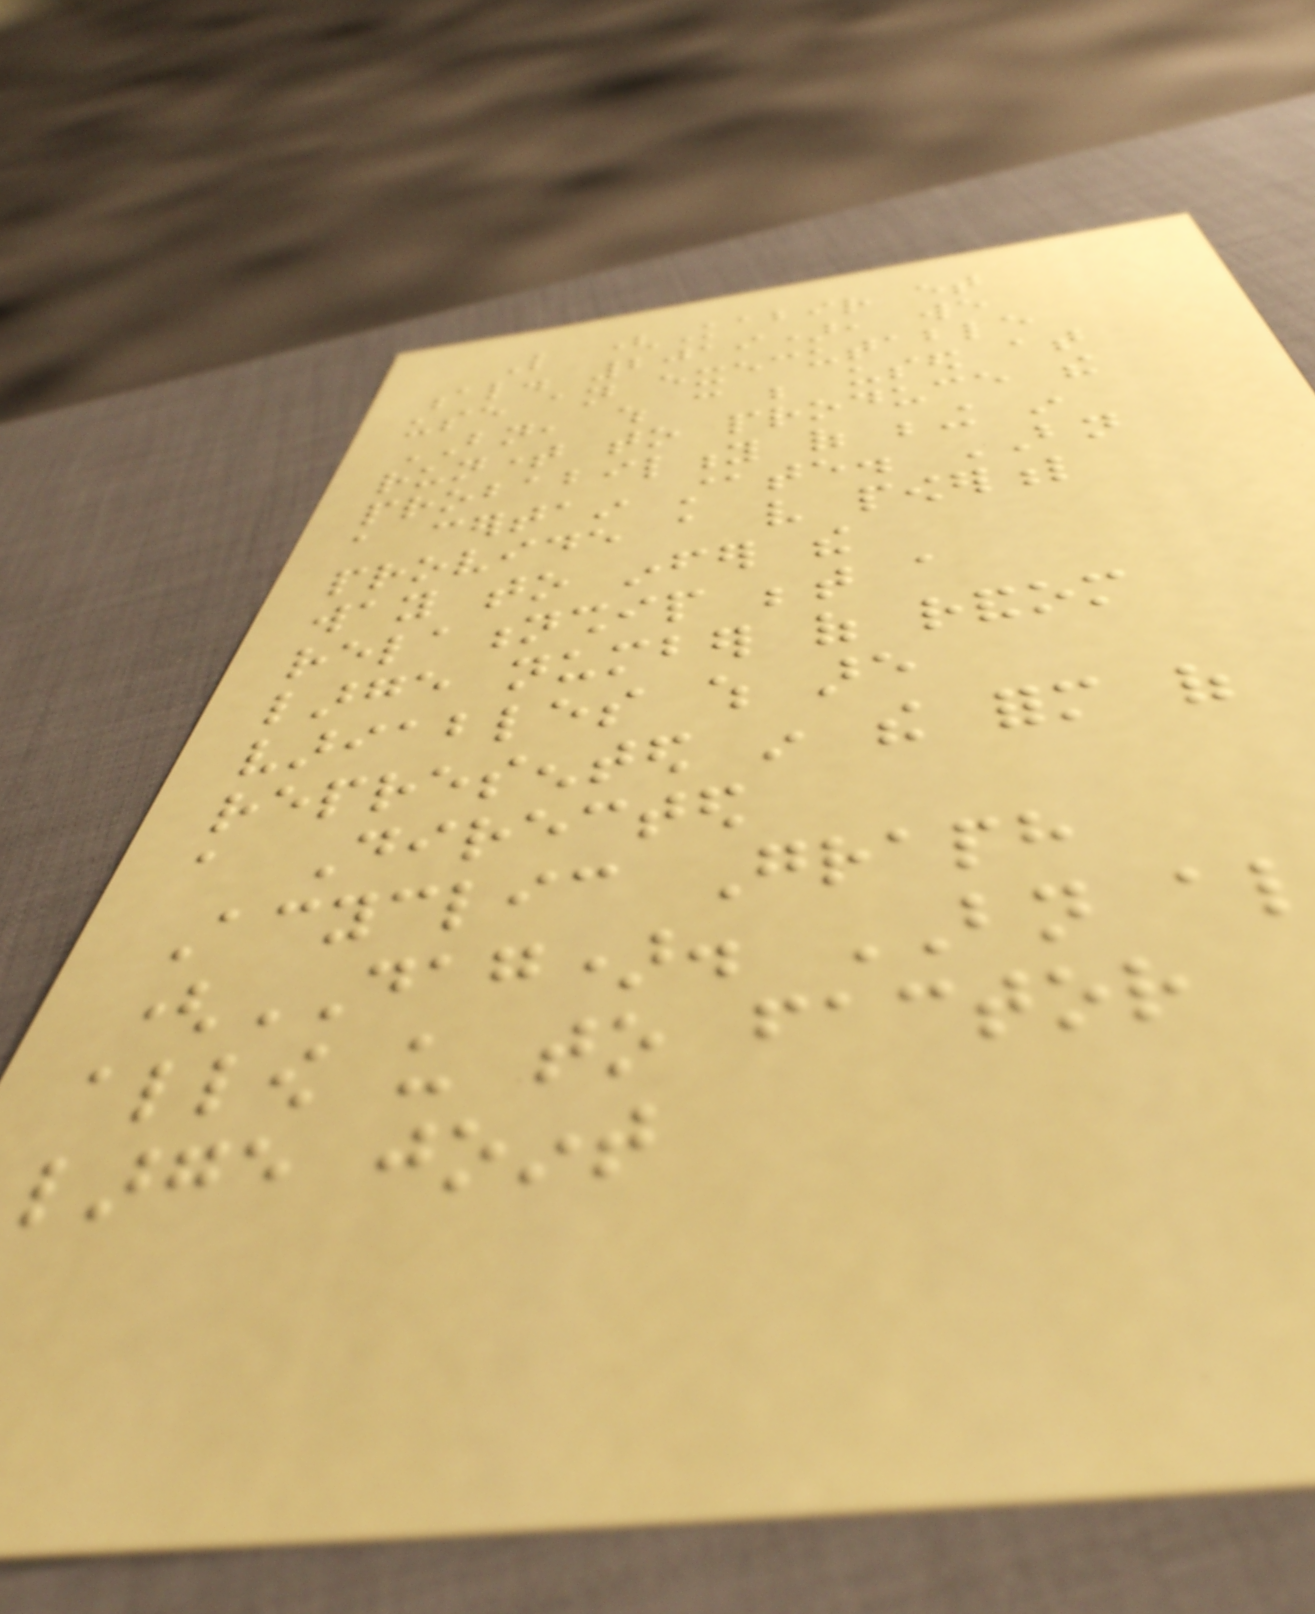Like (Kabir et
al. 2019), we
use an executable
BN, which can be used at
runtime to produce the
probability of being in
a certain state. BN
provide a very powerful
way to infer the
relationship between a
large number of random
variables which are
represented in the form of
a Directed
Acyclic Graph
(DAG). BN also
allow us to factor
large joint
